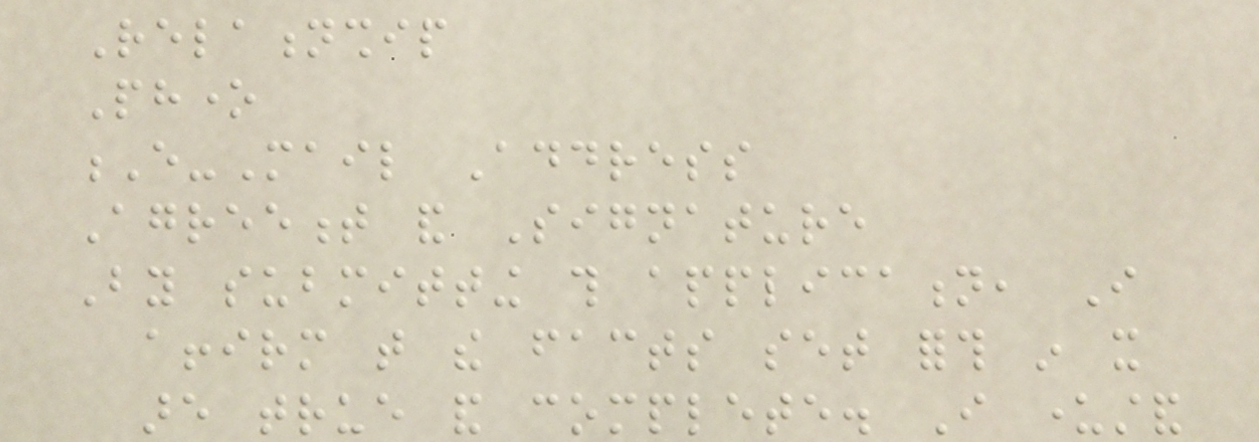Relationship
Phone
E-Mail Address
Agreement and Signature
By submitting this application, I
affirm that the facts set forth in it
are true and complete. I understand
